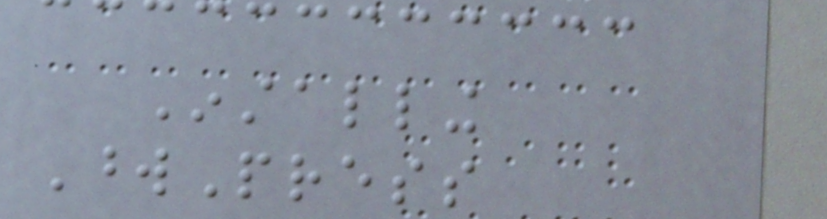Installing
WordPress
